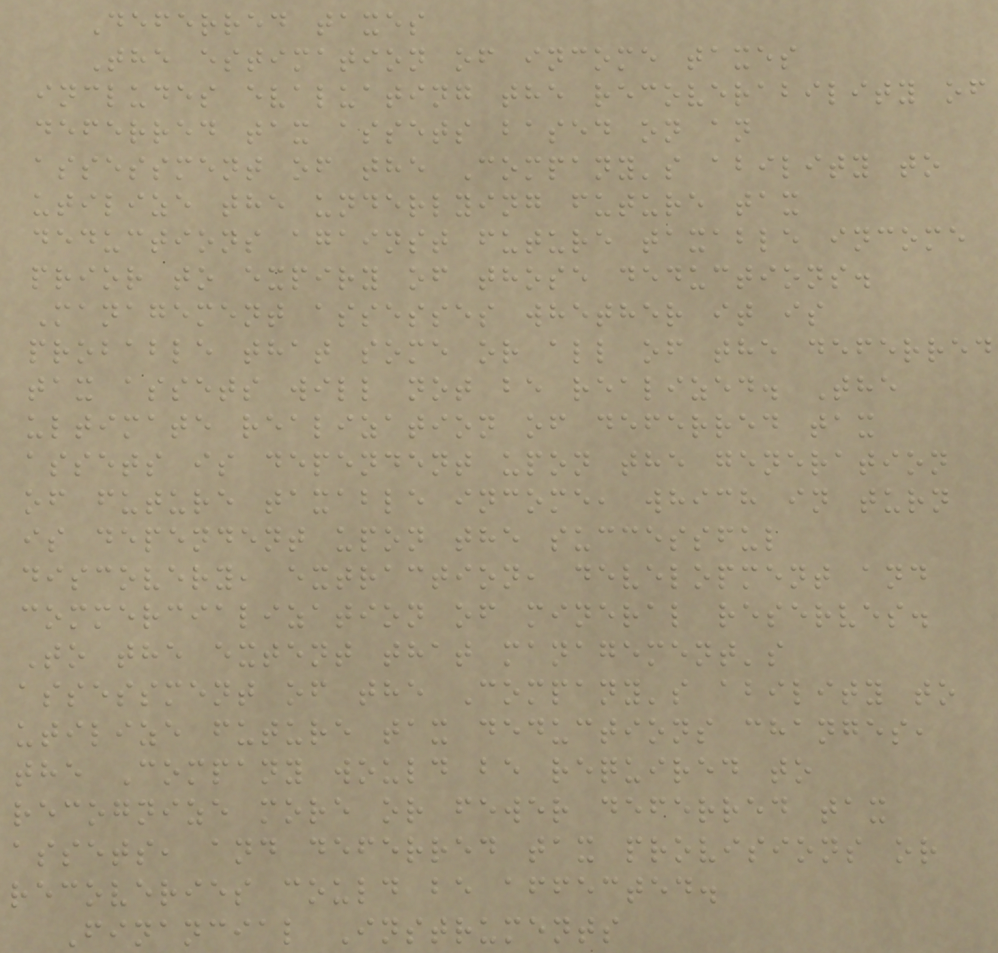Deferred taxes
The estimation of income taxes
includes evaluating the recoverability of
deferred tax assets based on an
assessment of the Company's ability to
utilize the underlying future tax
deductions against future taxable income
prior to expiry of those deductions.
Management assesses whether it is
probable that some or all of the deferred
tax assets will not be realized. The
ultimate realization of deferred tax
assets is dependent upon the generation
of future taxable income, which in turn
is dependent upon the successful
discovery, extraction, development and
commercialization of mineral reserves.
To the extent that management's
assessment of the Company's ability to
utilize future tax deductions changes,
the Company would be required to
recognize more or fewer deferred tax
assets, and deferred tax provisions or
recoveries could be affected.
Financial Instruments
